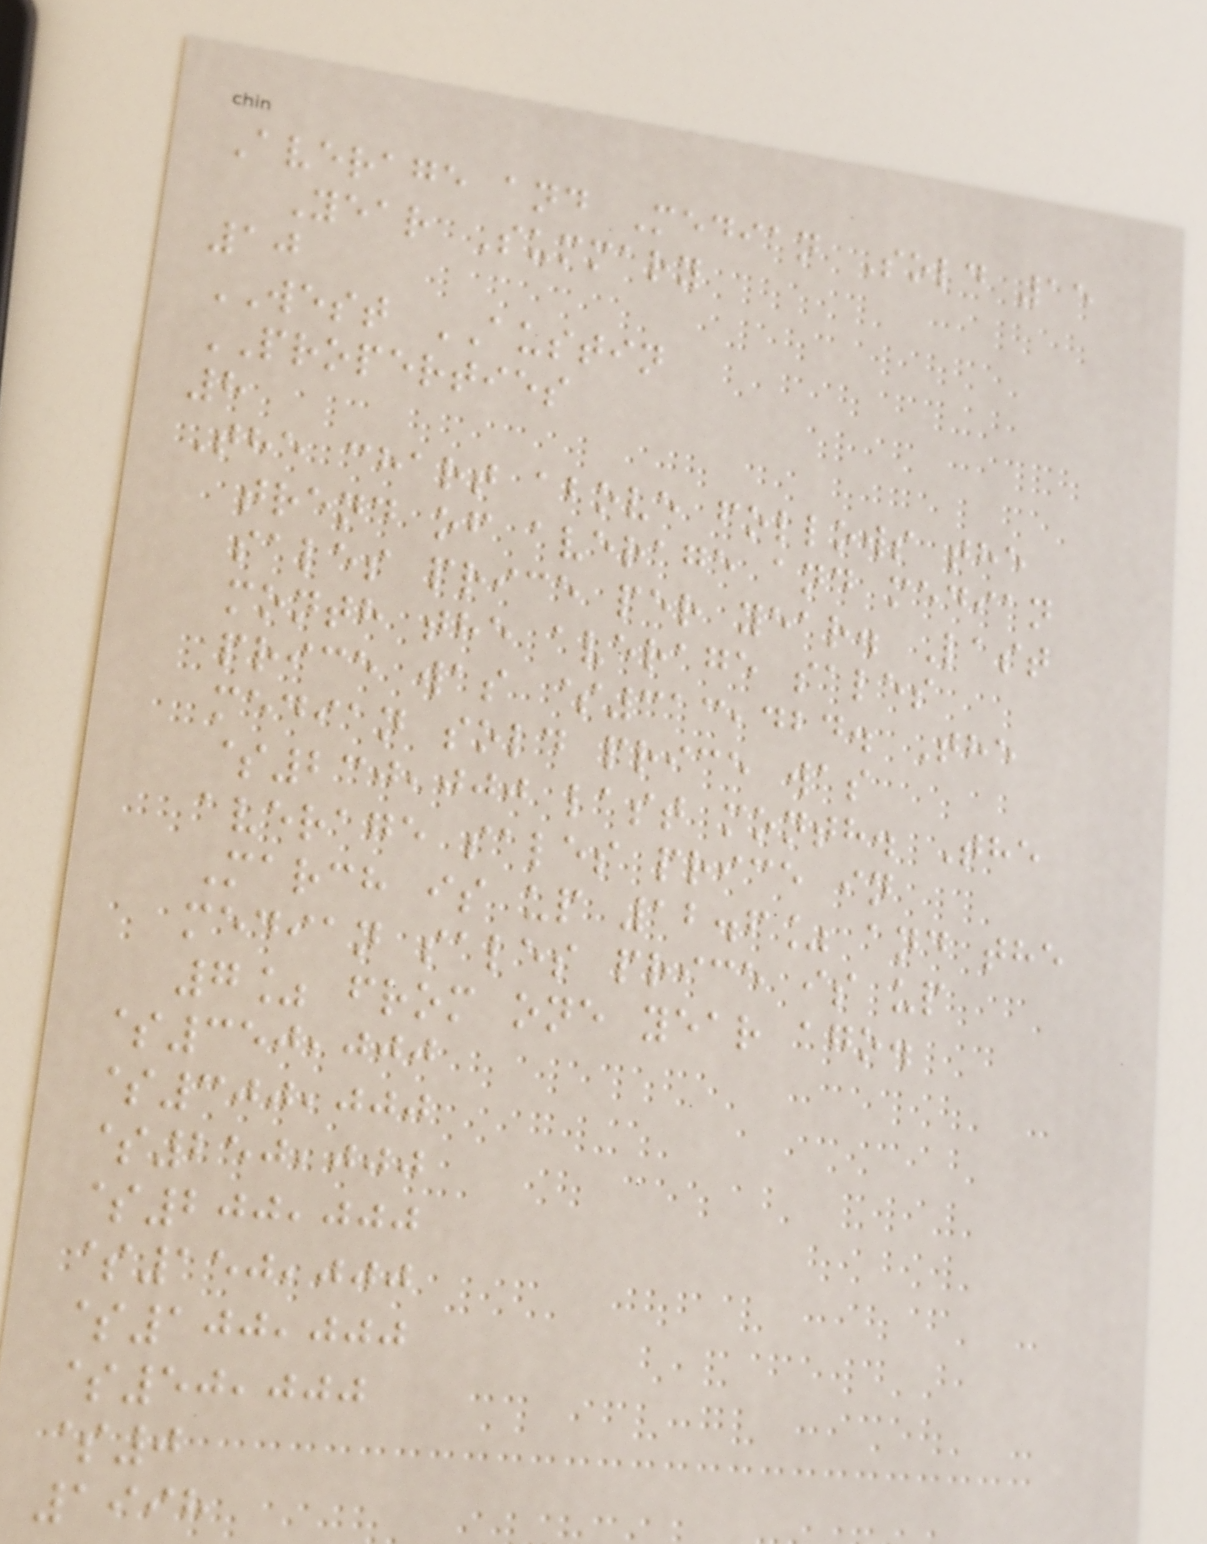Average and Median Sold 15
Year Summary
10
WEST AUSTIN
PROPERTIES
8
The chart above follows the
trend of average and median
sales price per year. Last
month the average sales
price was $313,424. The
median sold price was
$230,000 last month. The
average sales price in
March is up 12.6% and the
median sales price is up
7% from one year ago.
$350,000
$300,000
$250,000
$200,000
$150,000
$100,000
$50,000
$0
1998
